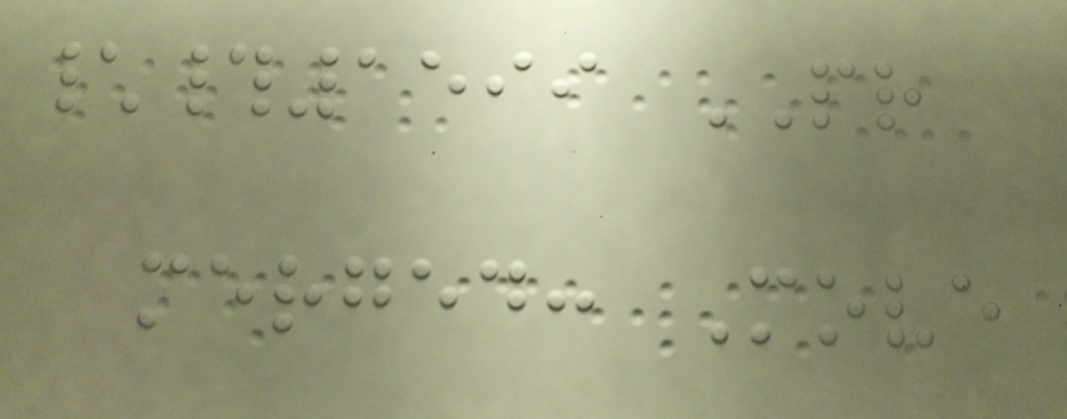\#1599 PR
merged: Move
